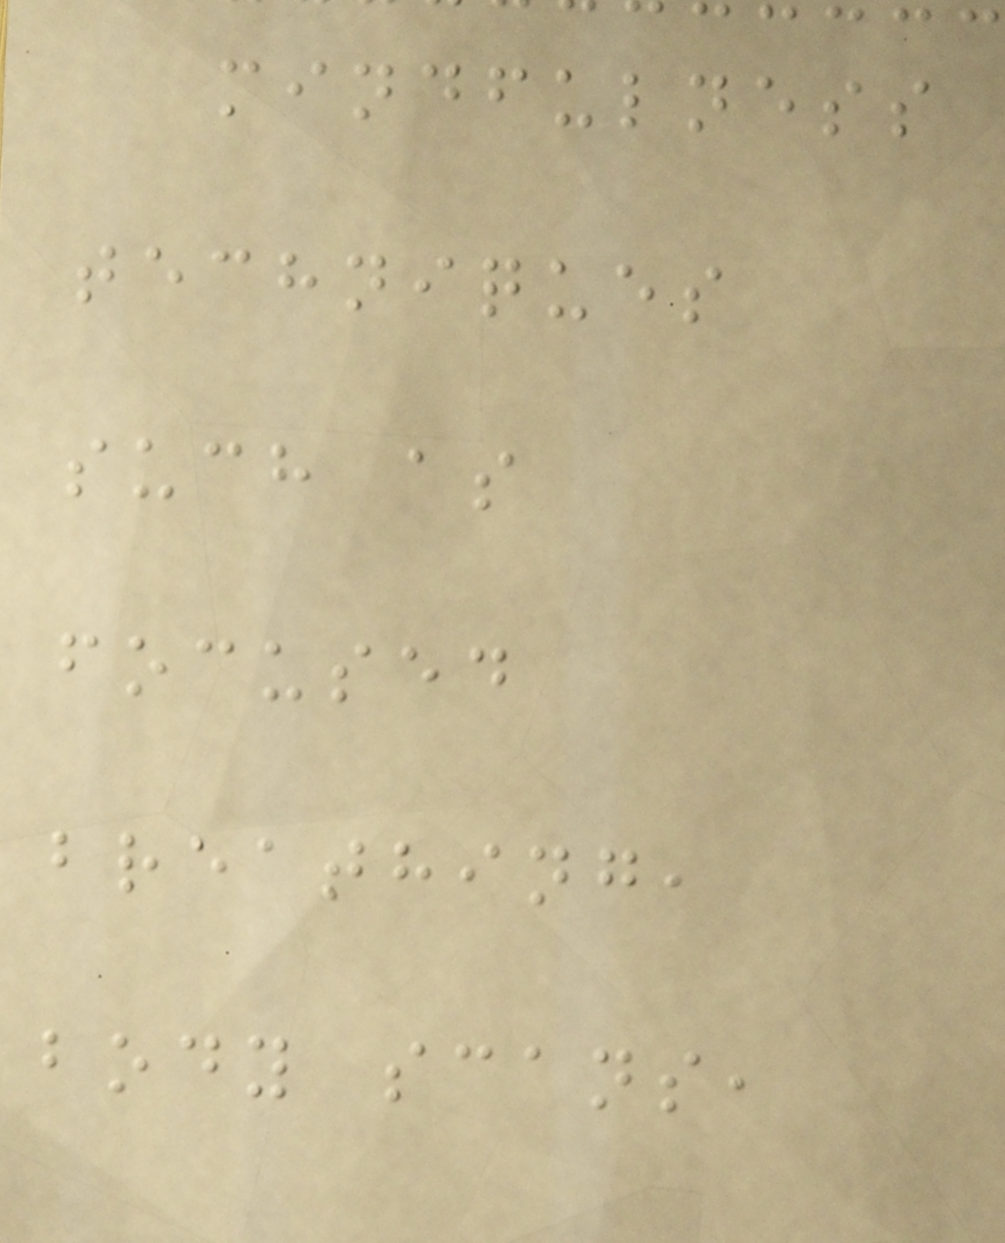mindfulness
techniques
such as
focused
breathing,
body scans,
